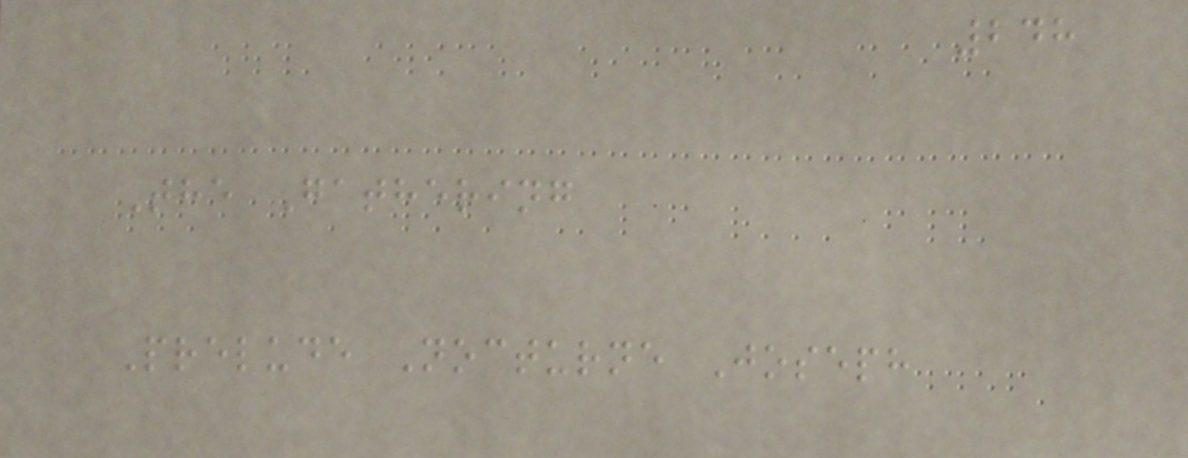248
The Gathering
Prelude Nocturne Joseph
